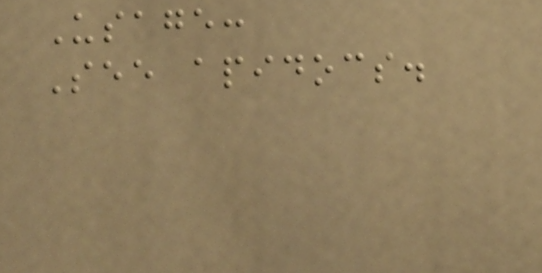Usage:
See apidocs.
